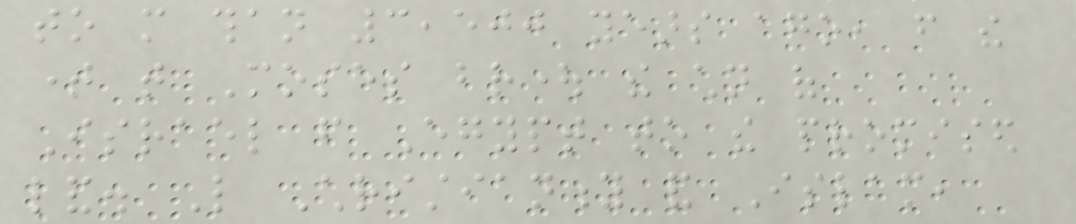to more than 3,500 years ago, from the
time that Moses brought the children of
Israel from Egypt to the promised
land. Like Christianity and Islam,
